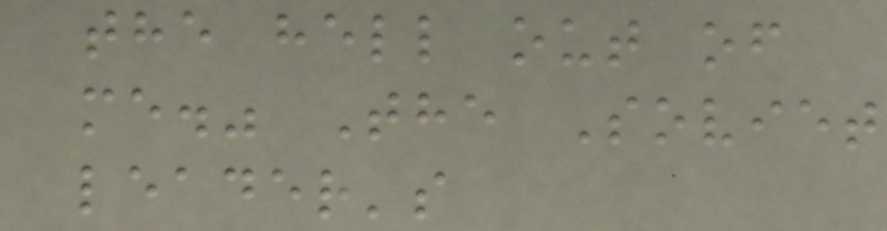the hell out of
me." The Soviet
leader's
